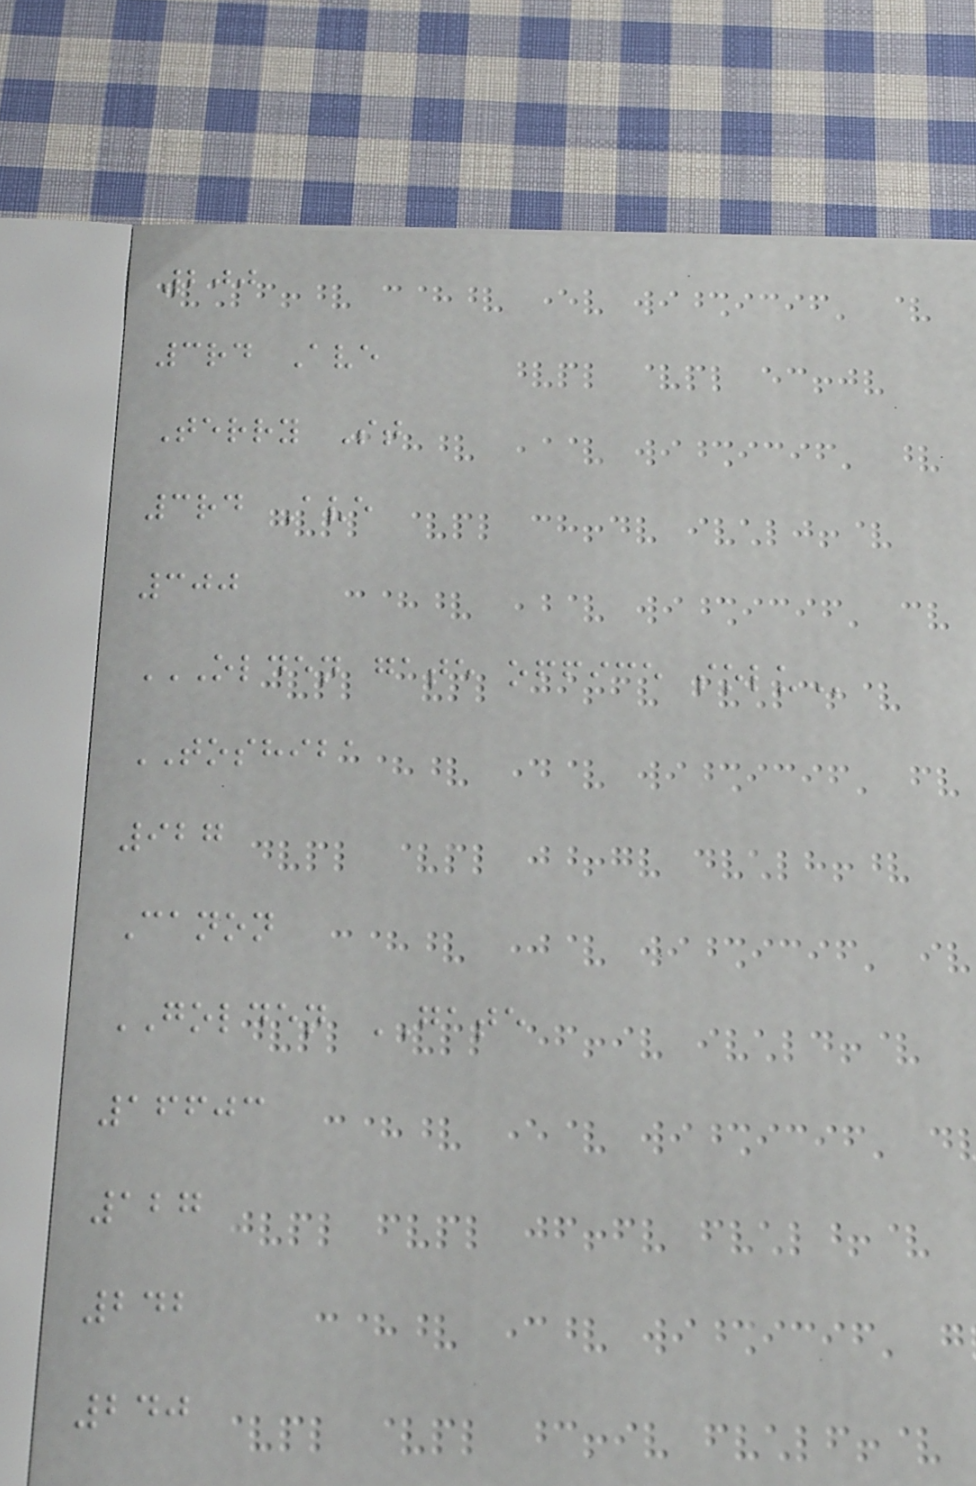200
3rd Ave
Terry St
3rd Ave
300
OLDEN GATE OFFICE SOLU
TOSHIBA
927
Canon
GOLDEN GATE
16603
127
242
240
